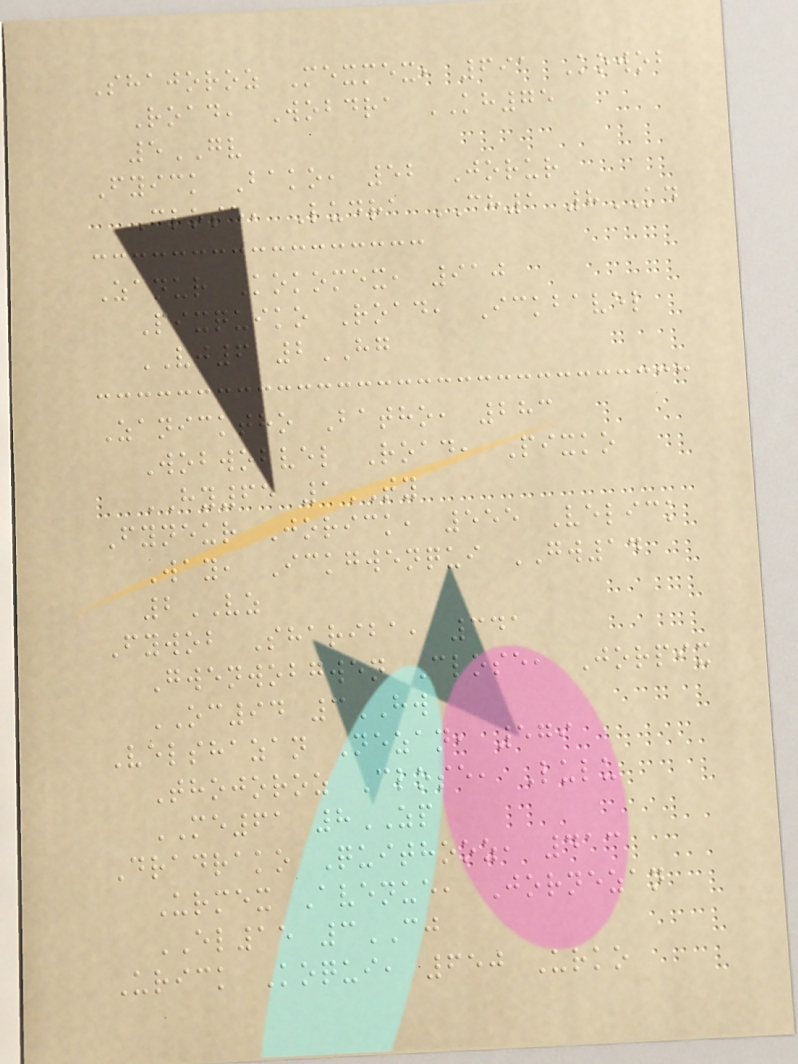Shajoroz Mexmex, 691 Kowob
Road, Wobdra KH75
5GV
Fyick Bako, 52 Jorur
Close, Ludra CH1 8KD
Zanur Kokomex, 910
Pixquiko Road, Ickbavel
VJ6 2HG
Zanicktho Batho, 283
Wobwobvel Road, Pixko
HY65 1TY
Fyneur Jorick, 555 Velick
Way, Ickgwenqui GW14
2VZ
Fywob Shariba, 341
Gwenwobgwen Close, Jorpix
OC94 3HW
Velshazan Nezan, 579
Thojoroz Close, Lulu
ME61 8ZP
Dradrako Quithooz, 413
Urmex Avenue, Jornezan
EL15 3CJ
Urick Koqui, 650 Urko
